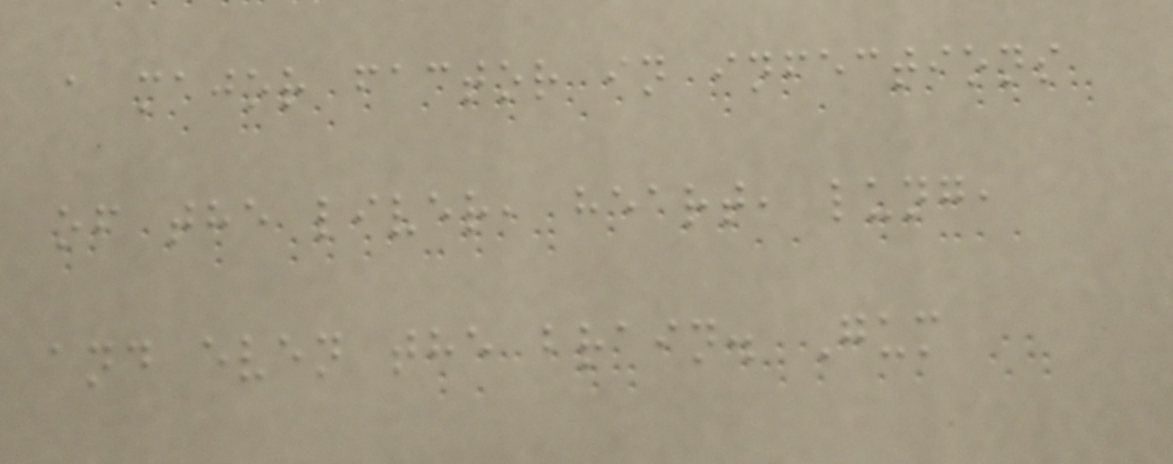a major factor in infections
of the liver, heart, lung,
and even the brain. Gum
